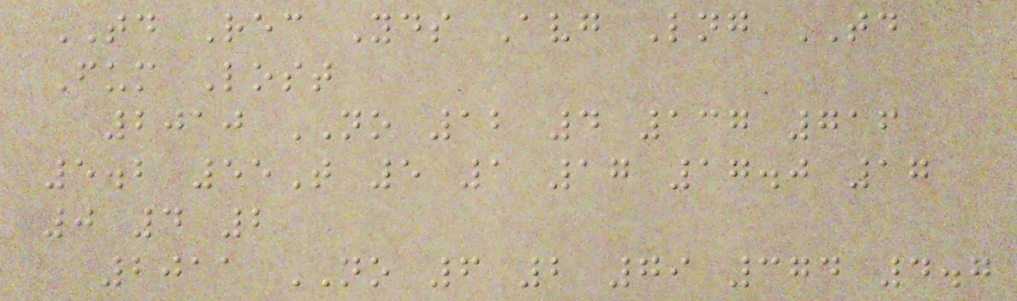TD Rec Yds Avg Lng TD
Fum Lost
2010 NO 12 4 137 716
5.2 55T 5 1 17 17.0 17
0 4 2
2011 NO 6 2 79 374 4.7
